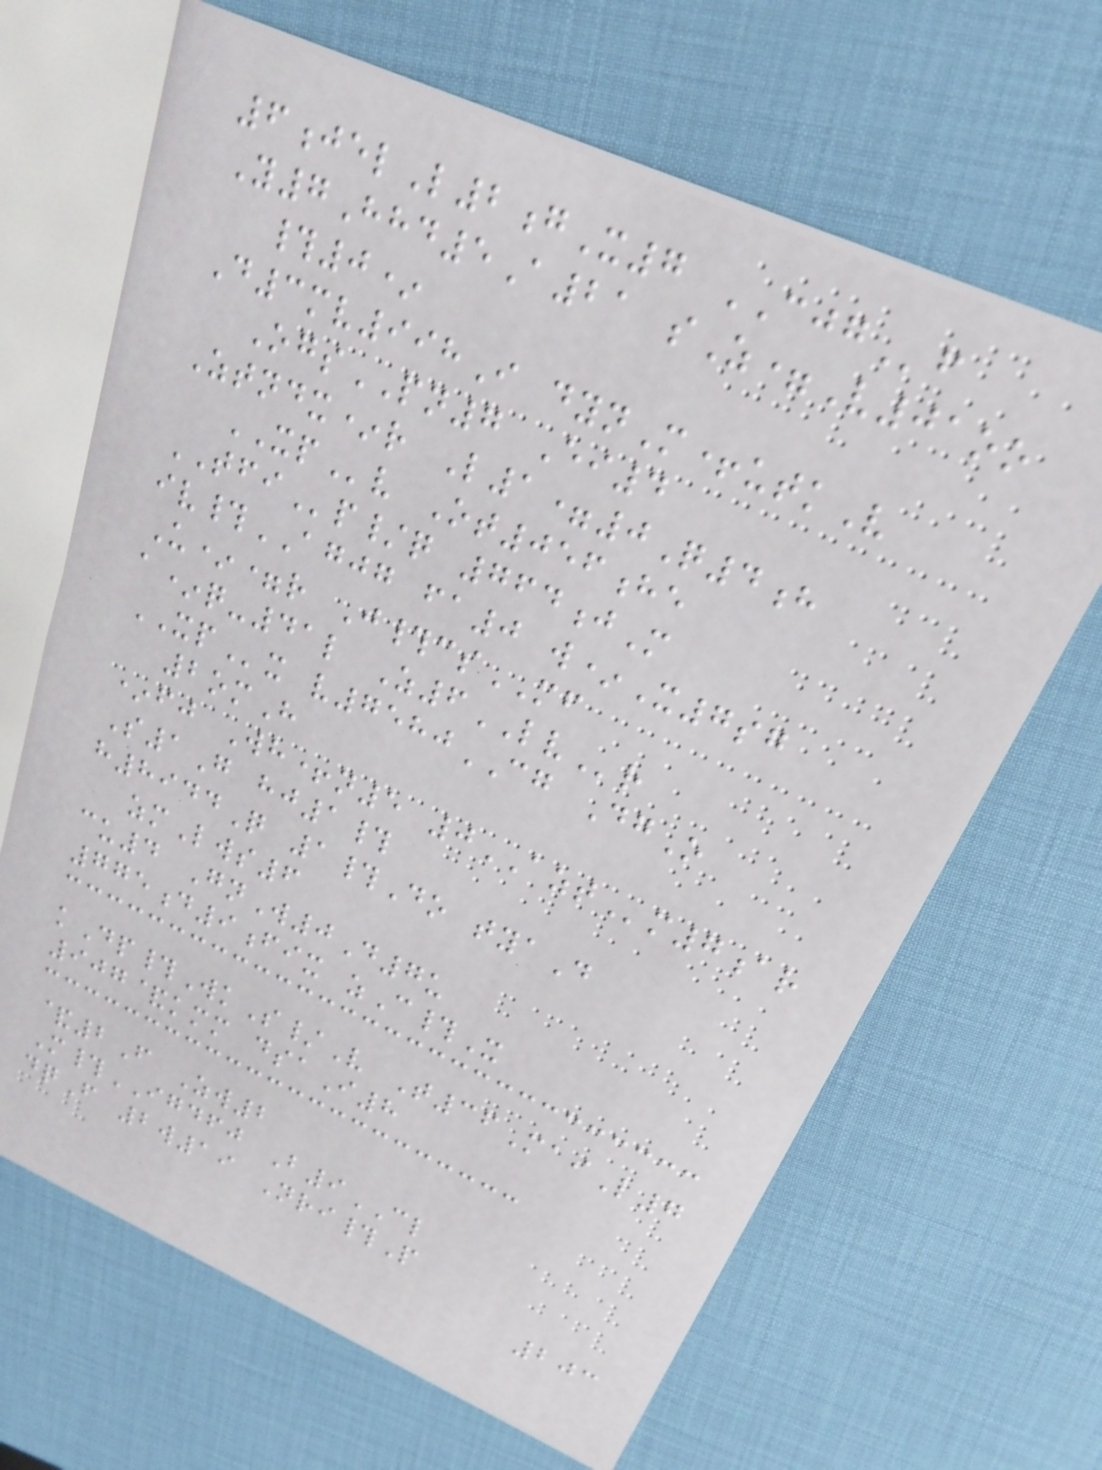6jelL2gX7 CJGf
Y7Hhd5A21 sZ=V01oo
#0*
D3mv998I dynM+utkV
OgsPN7 Ei4
Ztndx*r L1=0Q4h
XPv Ot056he
TFIp/q 764jM
iv#AGJG fa0 w*X7sg
U*=r J#csMF
a*q-41l Z6LVr
XPx v7580CG DgO
2omH
*fj Wh+n5 0AZTm7ar
S1G hj1#
h8944Q 1#Do tyaD
zmLws6
cu4 GnW0D7u
775d9fix zC#X
kDp#WkS/V T36MaiL7
907&kmm dsaI8
&2F Zw2
M#IGDFJ B9CL
dqF 2w19 Nri#P
203
